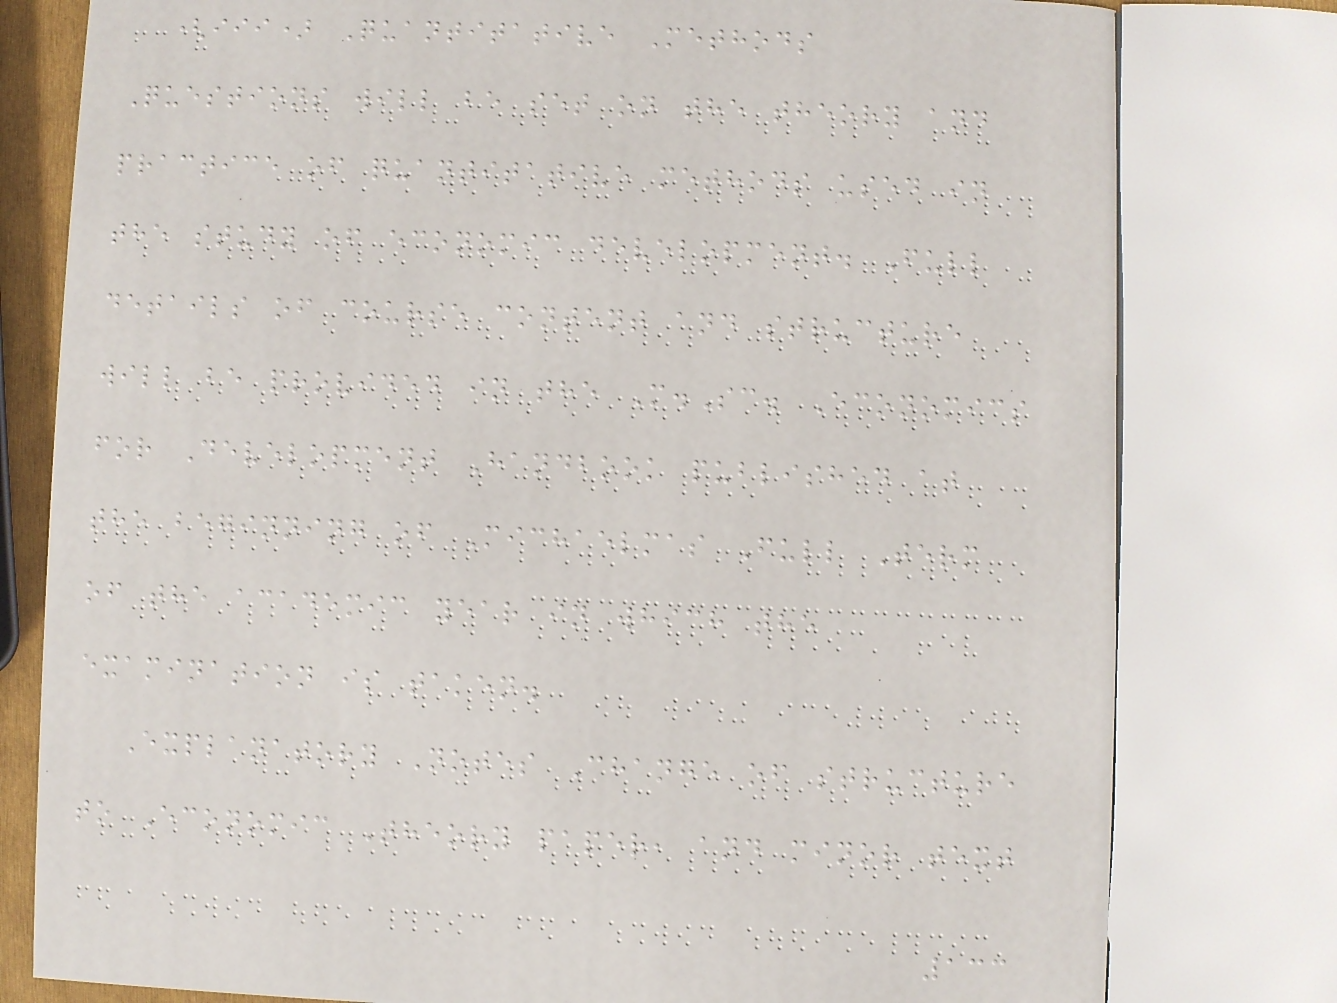(iii) Quantitative Methods
Questions will be set on the theory and
practice of quantitative methods used in
the study of economic development. Full
details of course content and structure
will be provided in the M.Sc. Economics
for Development Handbook published at
the beginning of Michaelmas Full Term
of the academic year in which the
examination is taken.
Explanatory Notes Change of structure
to Economic Theory paper, and minor text
133
